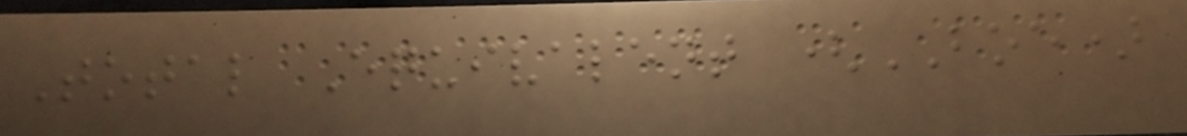Total Equivalent (BOE)
